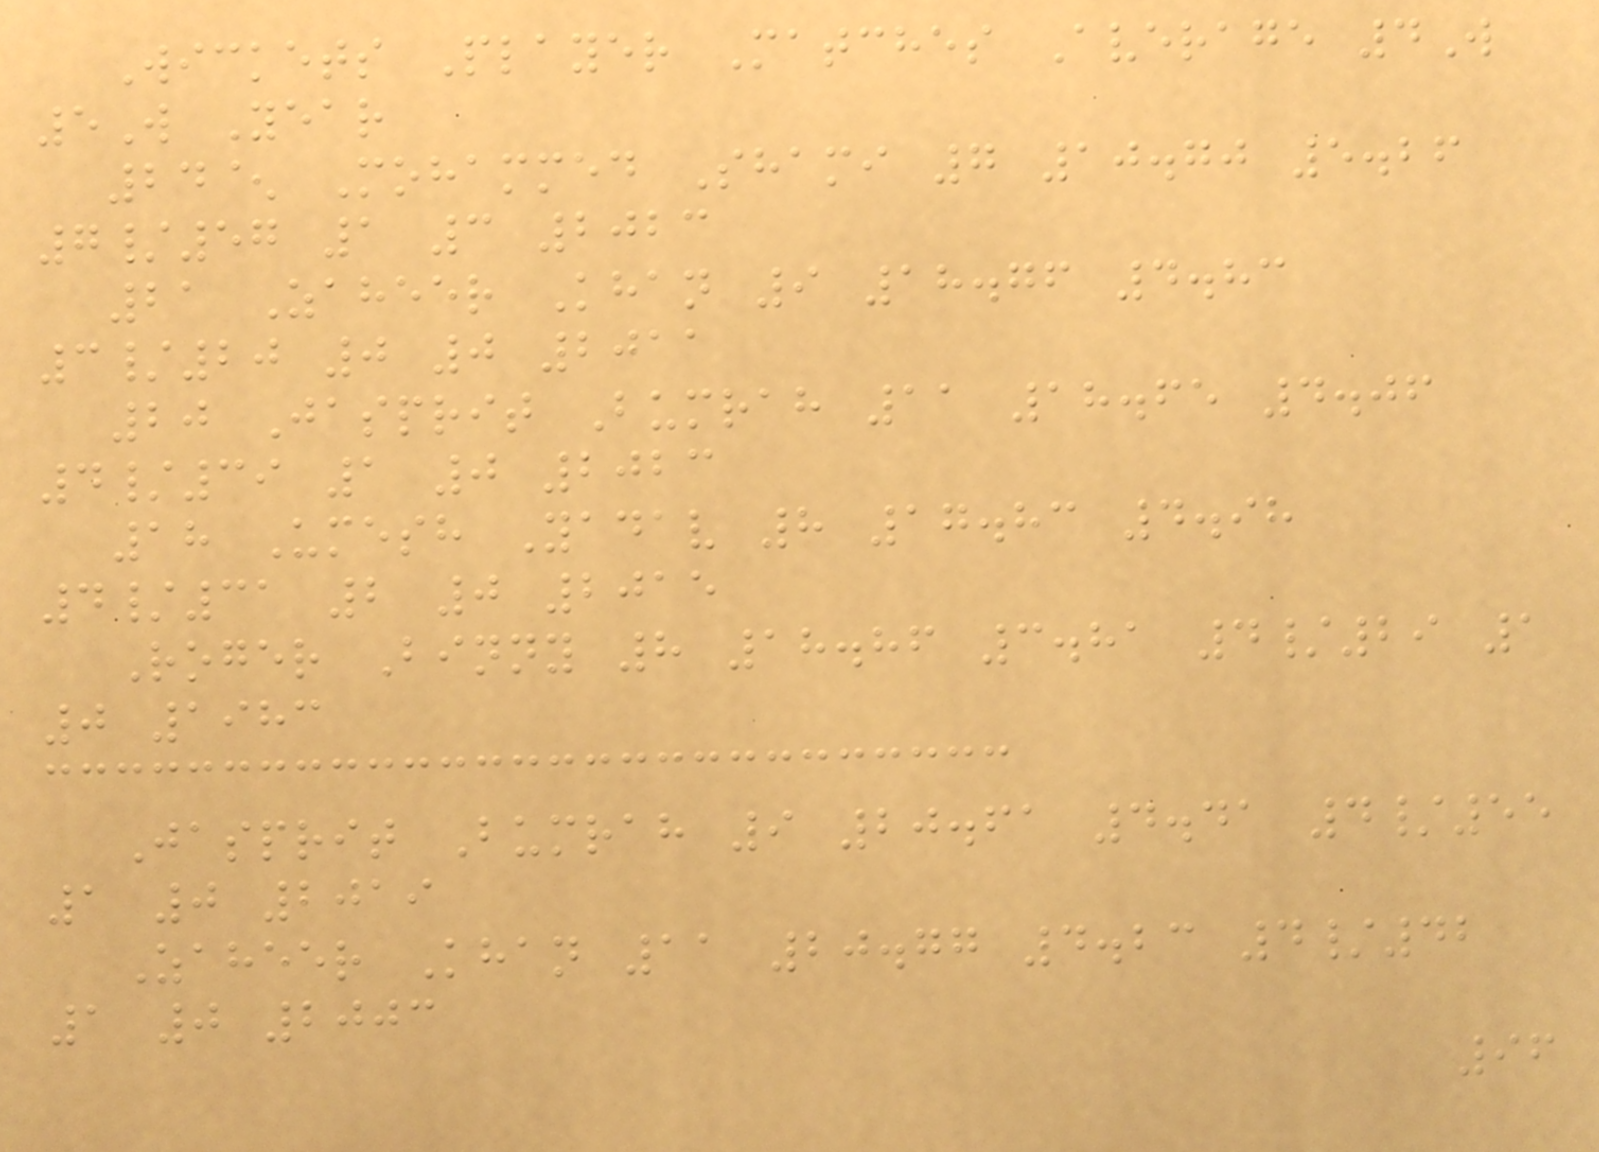Wickets Player Matches Average 4W
5W Year
24^ Mohammed Shami 7 10.70 5.26
7/57 1 3 2023
21 Zaheer Khan 9 18.76 4.83
3/20 0 0 2011
20 Jasprit Bumrah 11 18.65 4.06
4/39 1 0 2023
18 Umesh Yadav 8 17.83 4.98
4/31 2 0 2015
Roger Binny 8 18.86 3.81 4/29 1
0 1983
Jasprit Bumrah 9 20.61 4.41 4/55
1 0 2019
Zaheer Khan 11 20.77 4.23 4/42
1 0 2003
96
